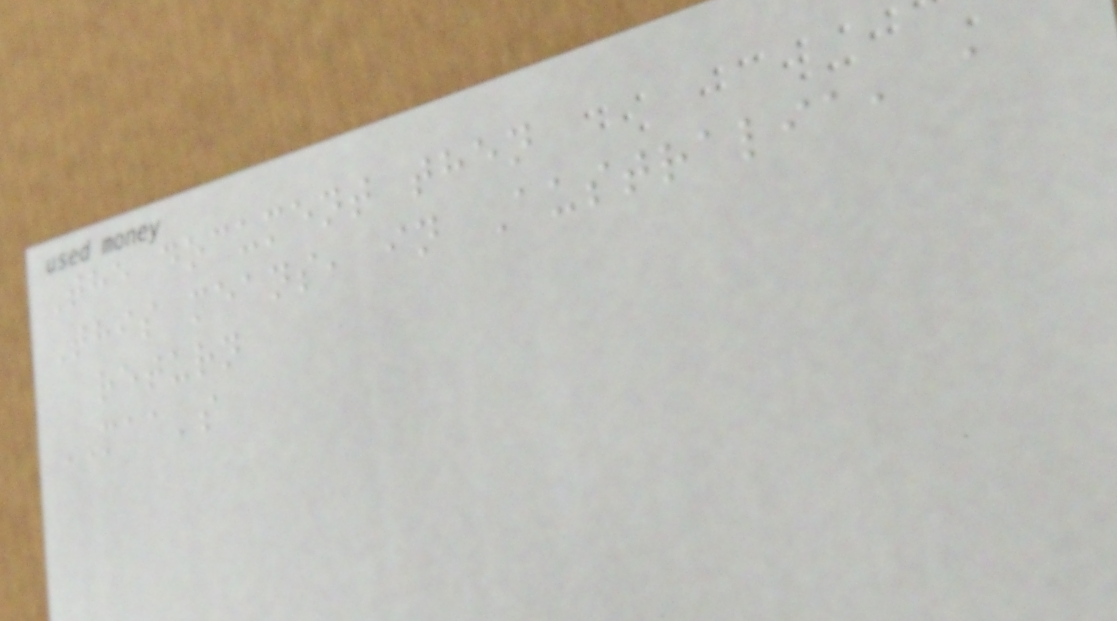The document then
This means, in Australia, a
return
MAA's
